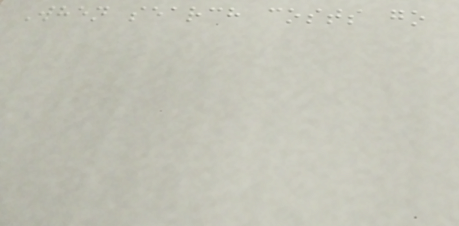When search costs go
